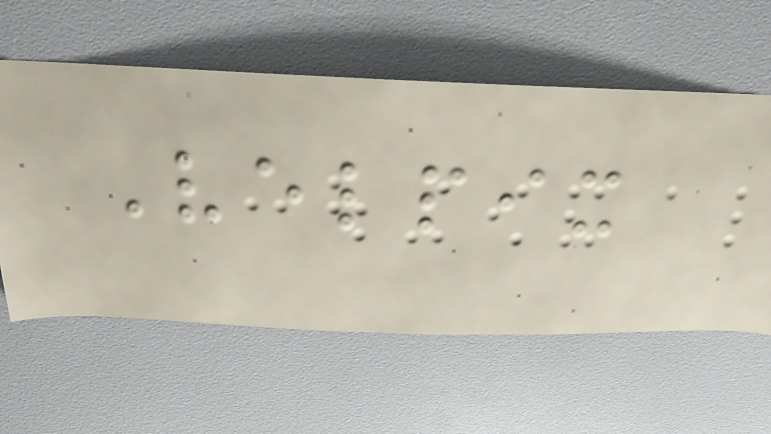Velpix
